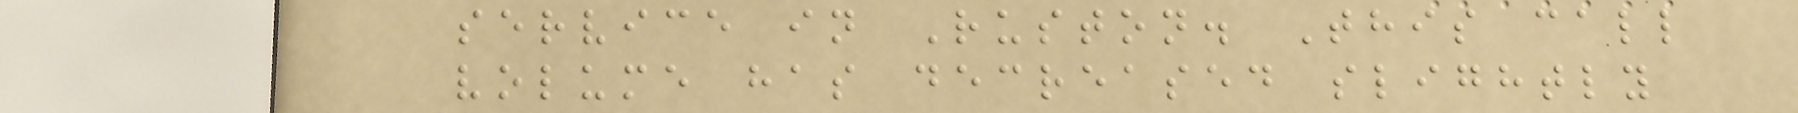service in Ruston. This call
volume has decreased slightly
